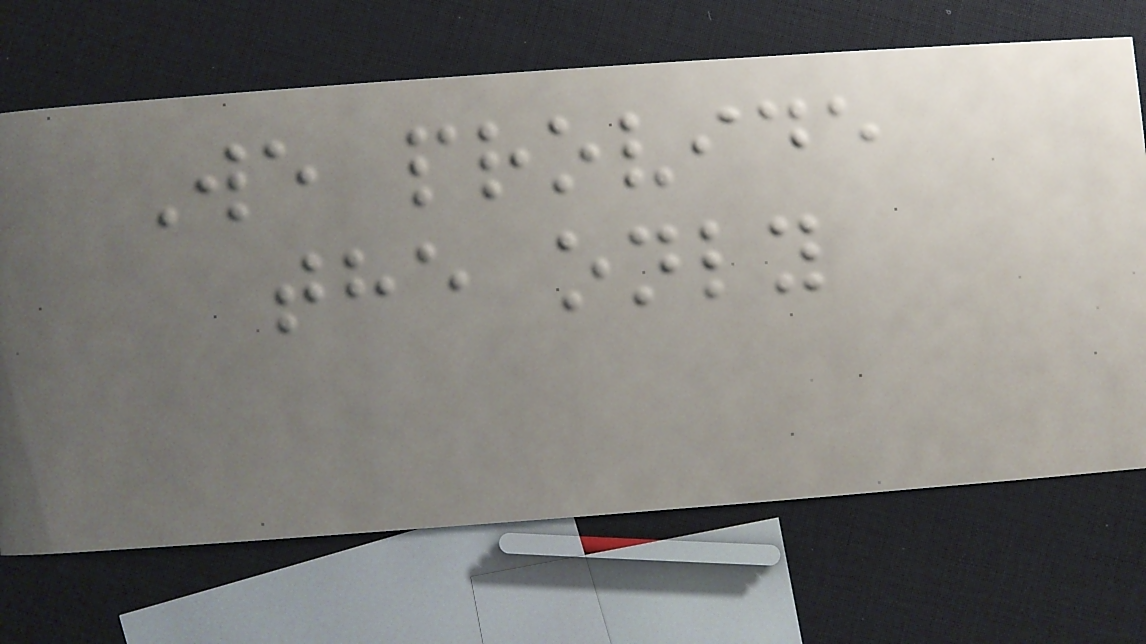We provide
the only
